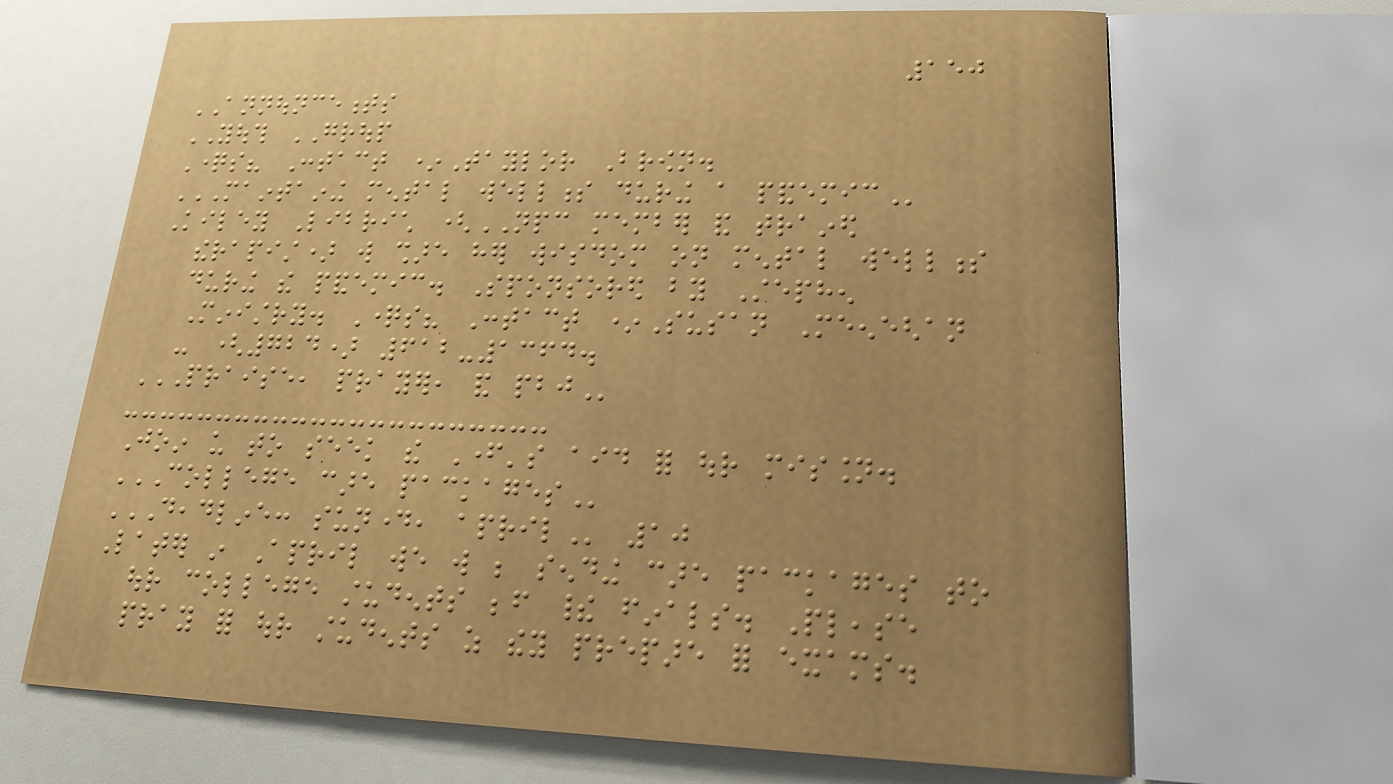150
ANNOUNCEMENTS
YOUTH GROUP
Questions? Contact *Taylor Brown.
MAINTAINING MENTAL WELLNESS DURING A PANDEMIC
Kiley Librich (NPC member and trained
therapist) will share her wisdom on mental wellness
during the pandemic. Sponsored by Stephen
Ministry. Questions? Contact *Susan Meeneghan
- (724) 612-1364.
PRAISE, PRAYER, AND PBJ
Join us to seek the Father's aid for our mission.
COLLEGE CARE PACKAGES
DEADLINE: SUNDAY, APRIL 10
Later in April we will be sending care packages to
our college students before their finals. Please
pray for our students as they prepare for exams.
